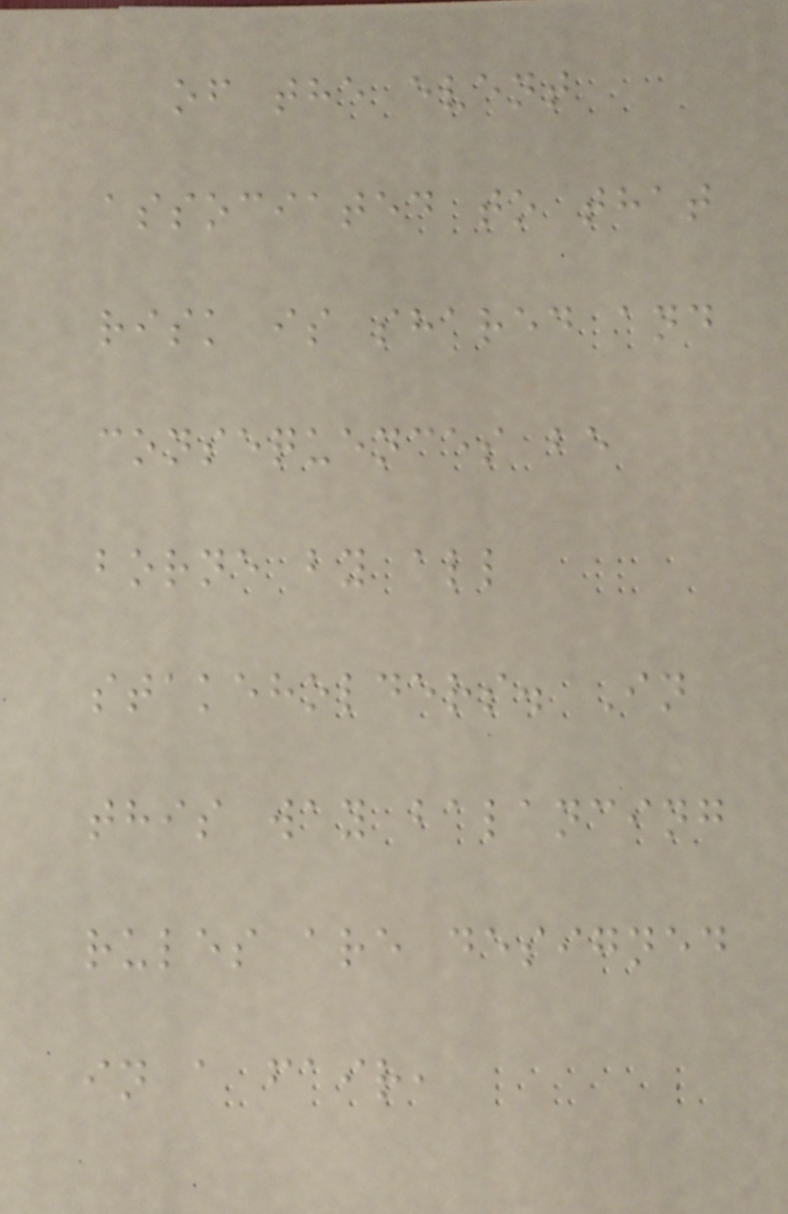of the event
associated to that
risk is shared and
consequences be
borne by all
stakeholders. In
this way balancing
rules are designed
in a fair,
